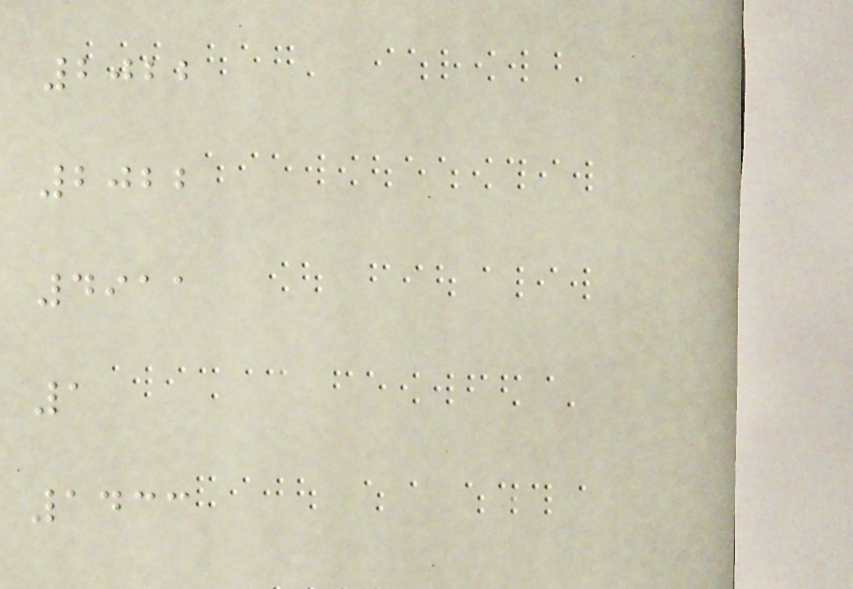2022
2022
4911
1
1433
